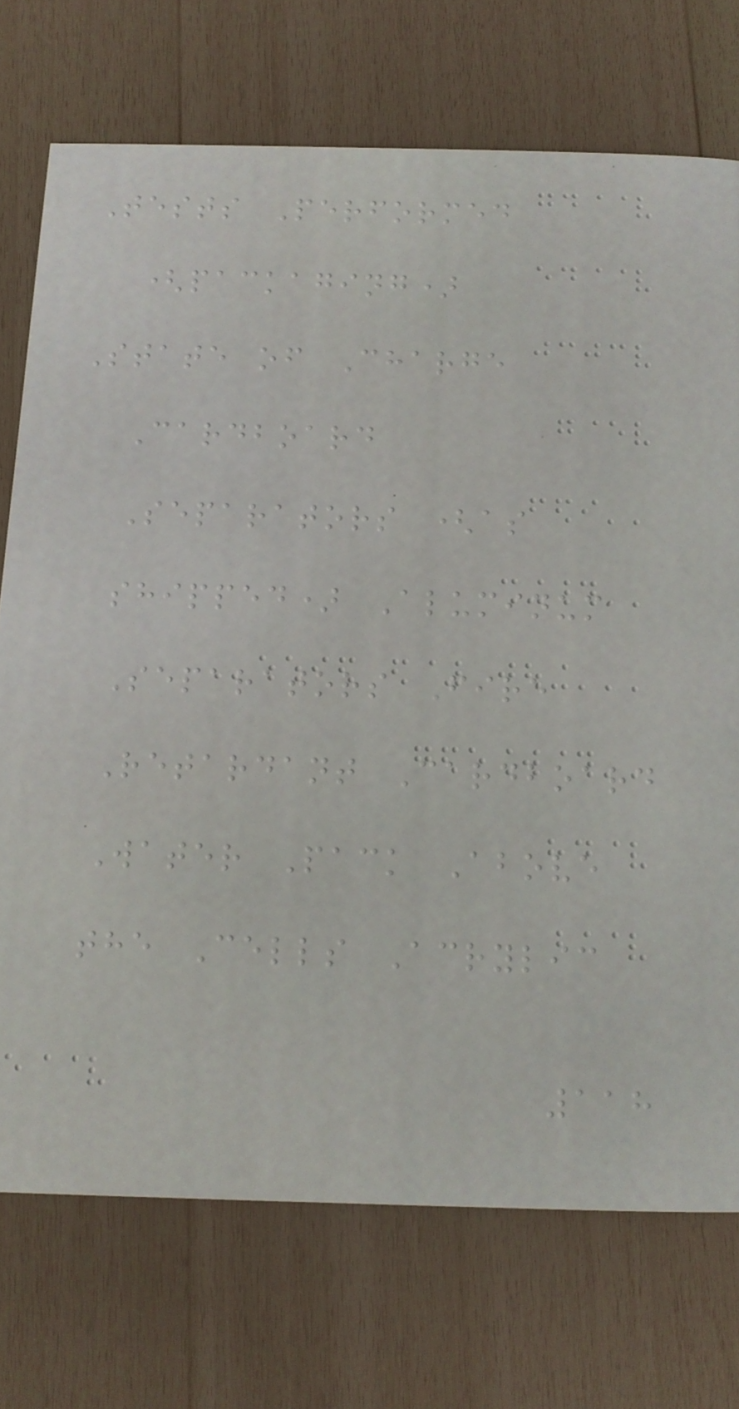Tests Performed
(packaging)
State of Charge
Cardboard
Separators (as
shipped) Aluminum
Separators Fire
Retardant Cardboard
Water Pack Above
the Cells Acrylic
118
